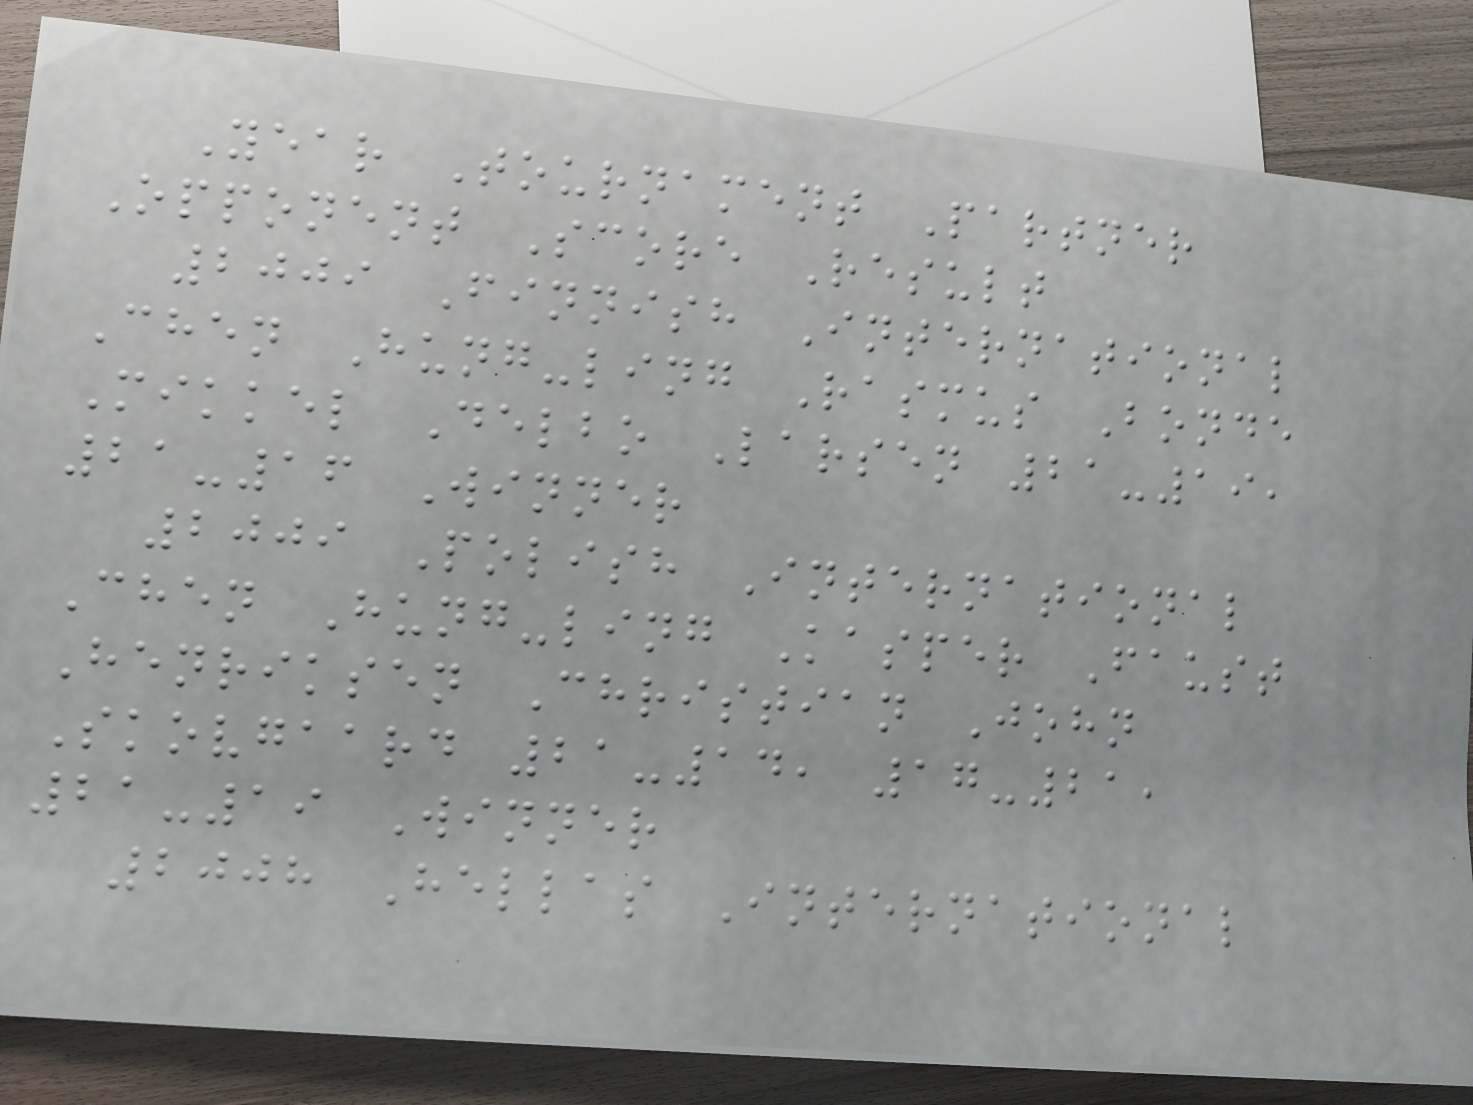Year Tournament Partner
Opponent Score Result
2009 Finnish International
Chen Hung-ling Rasmus Bonde
Mikkel Delbo Larsen 21-19,
21-16 Winner
2009 Polish International
Chen Hung-ling Kasper Faust
Henriksen Christian John
Skovgaard 21-14, 17-21,
21-19 Winner
2008 Hellas International
